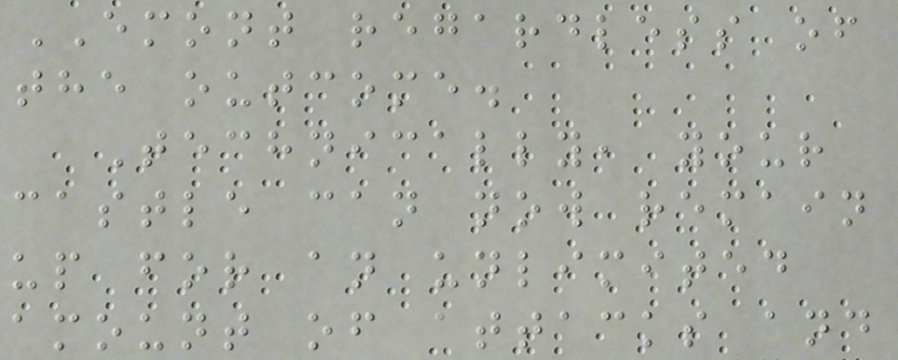EMONT regardless of
the outcome.
Technically, your
castle can now remain
up for an unlimited
amount of attacks and
